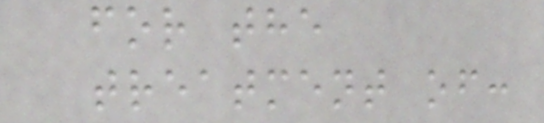for the
treatment of:
